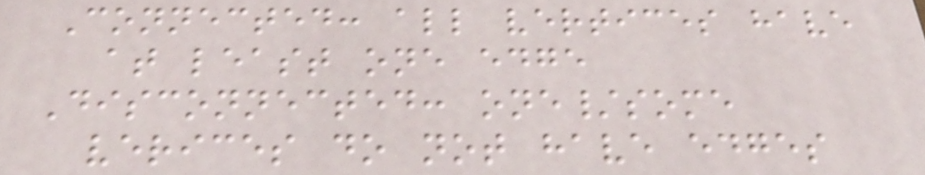Connected: all vertices have
at least one edge
Disconnected: one/some
verices do not have edges
